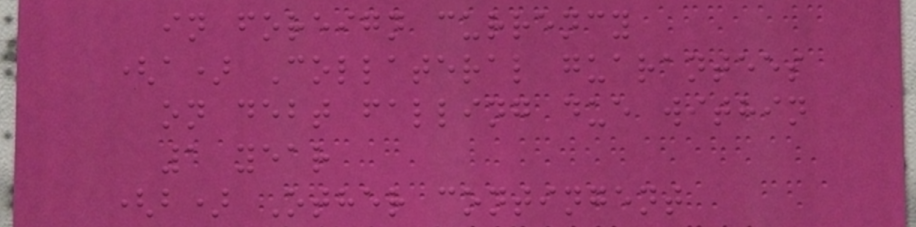in foreign currency
(a) Collateral guarantees
on debt falling due within
1 year
(b) Other contingent
